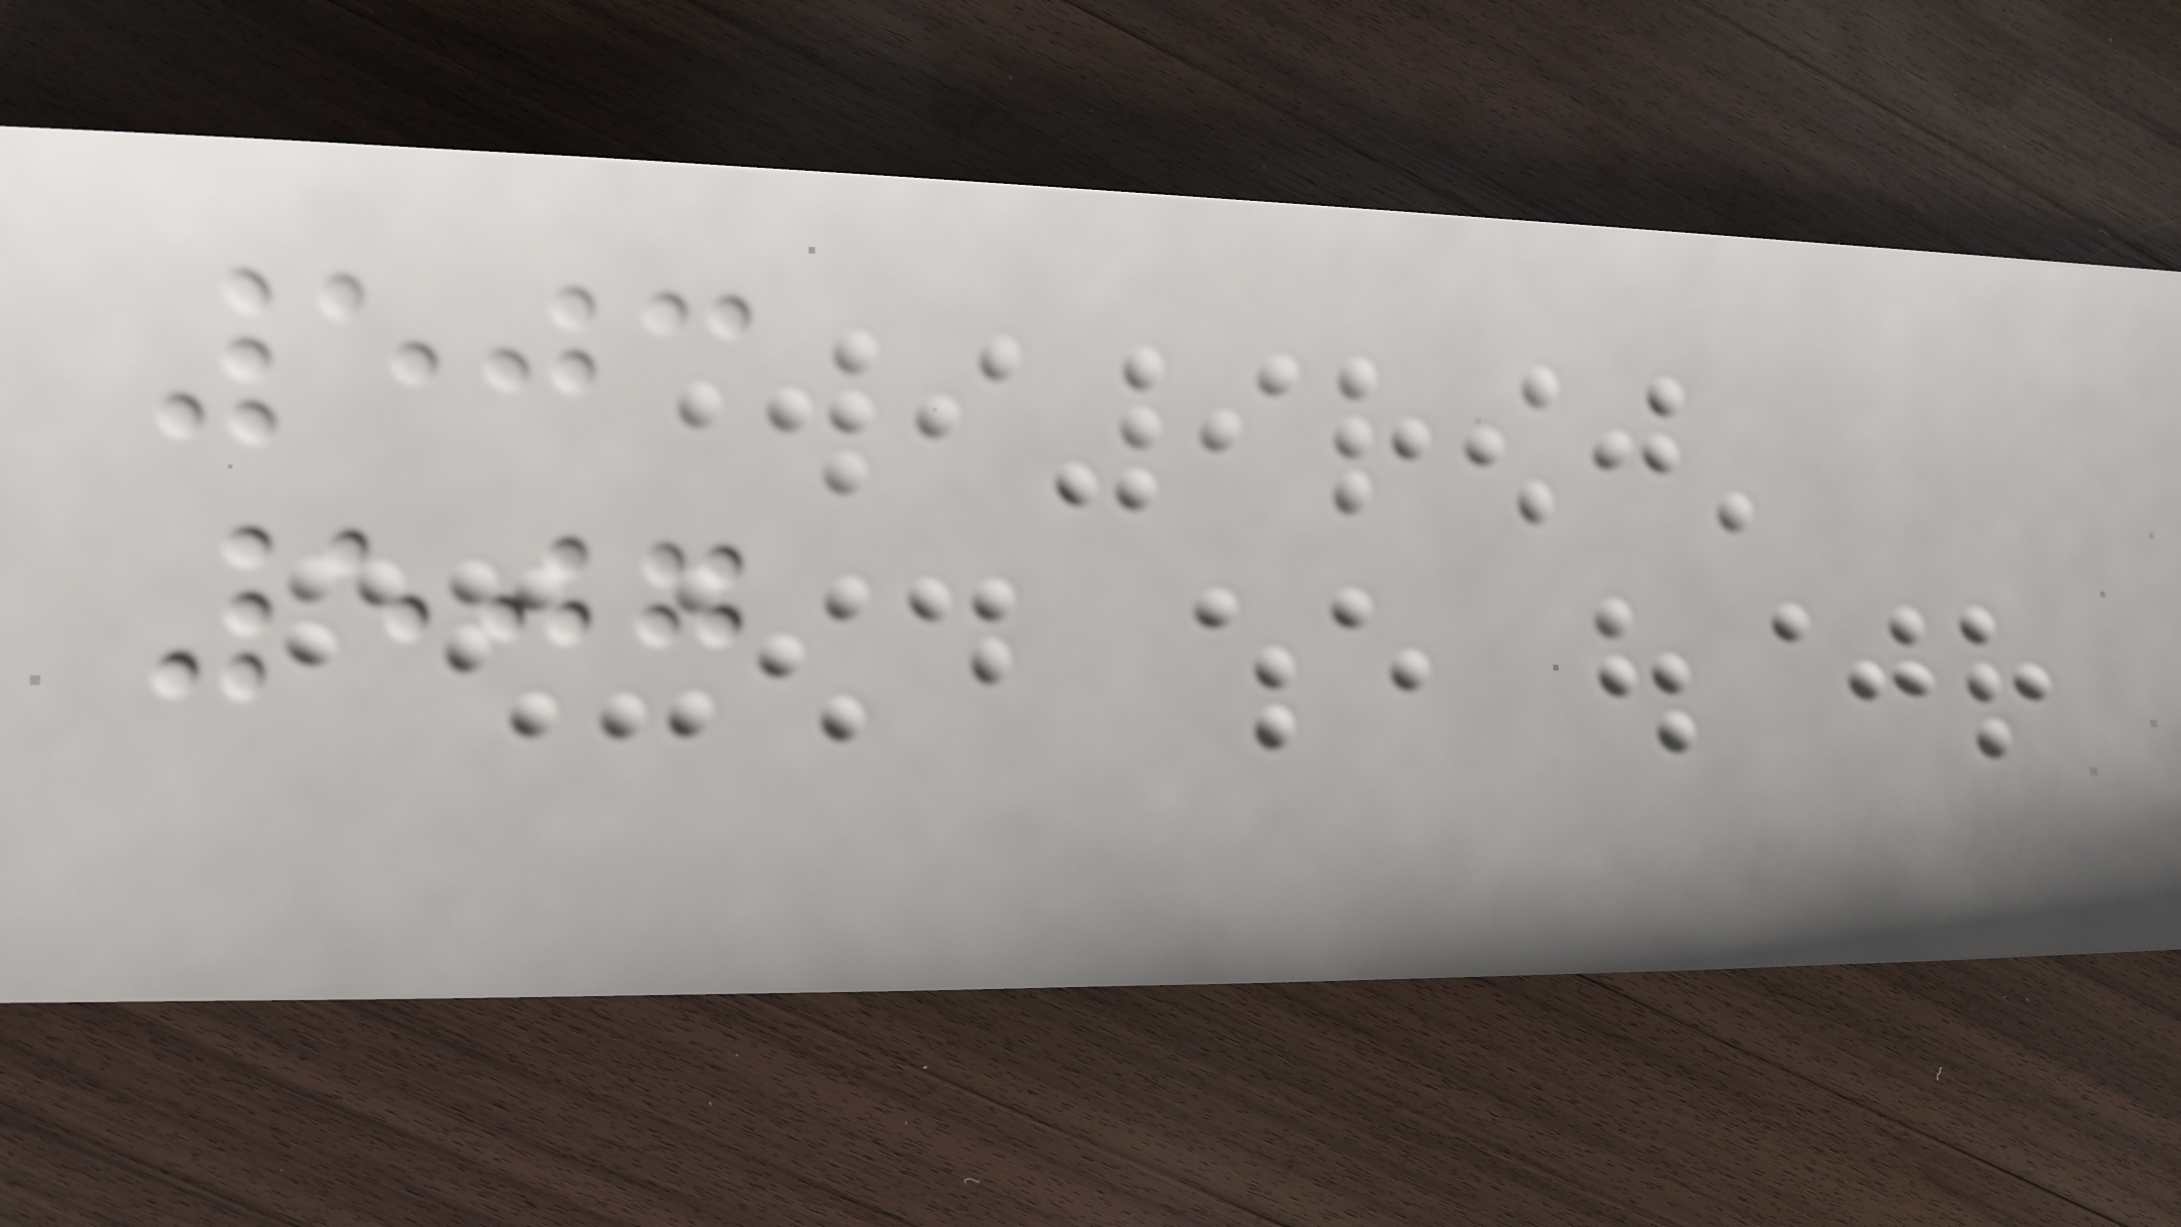503
507
